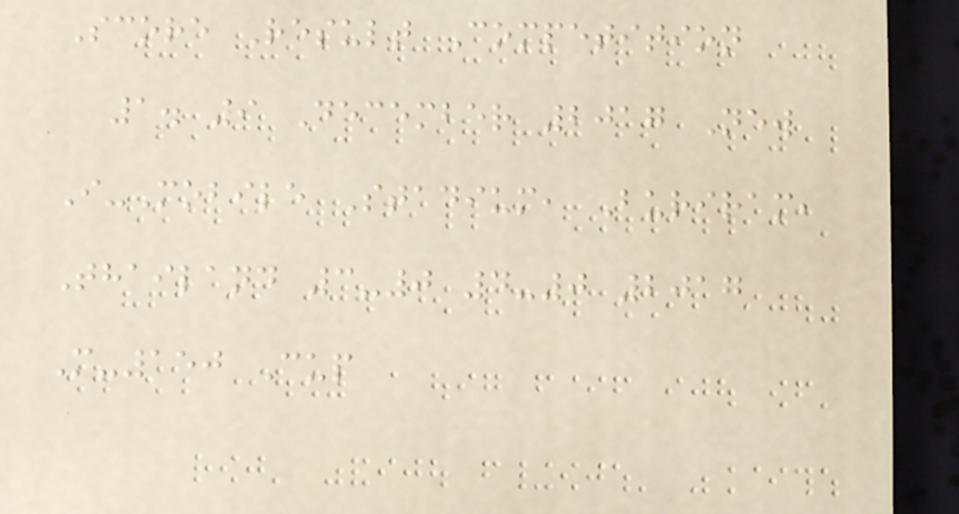Score Result Competition
1. 9 December 2017 New
I-Mobile Stadium, Buriram,
Thailand 3-0 4-0 2017
M-150 Cup
